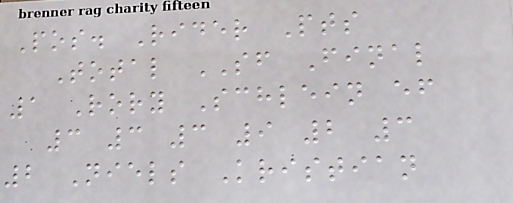Pos. Rider Pts
Total SF Final
1 Rory Schlein ef
3 3 3 9 2 3
2 Niels Kristian
